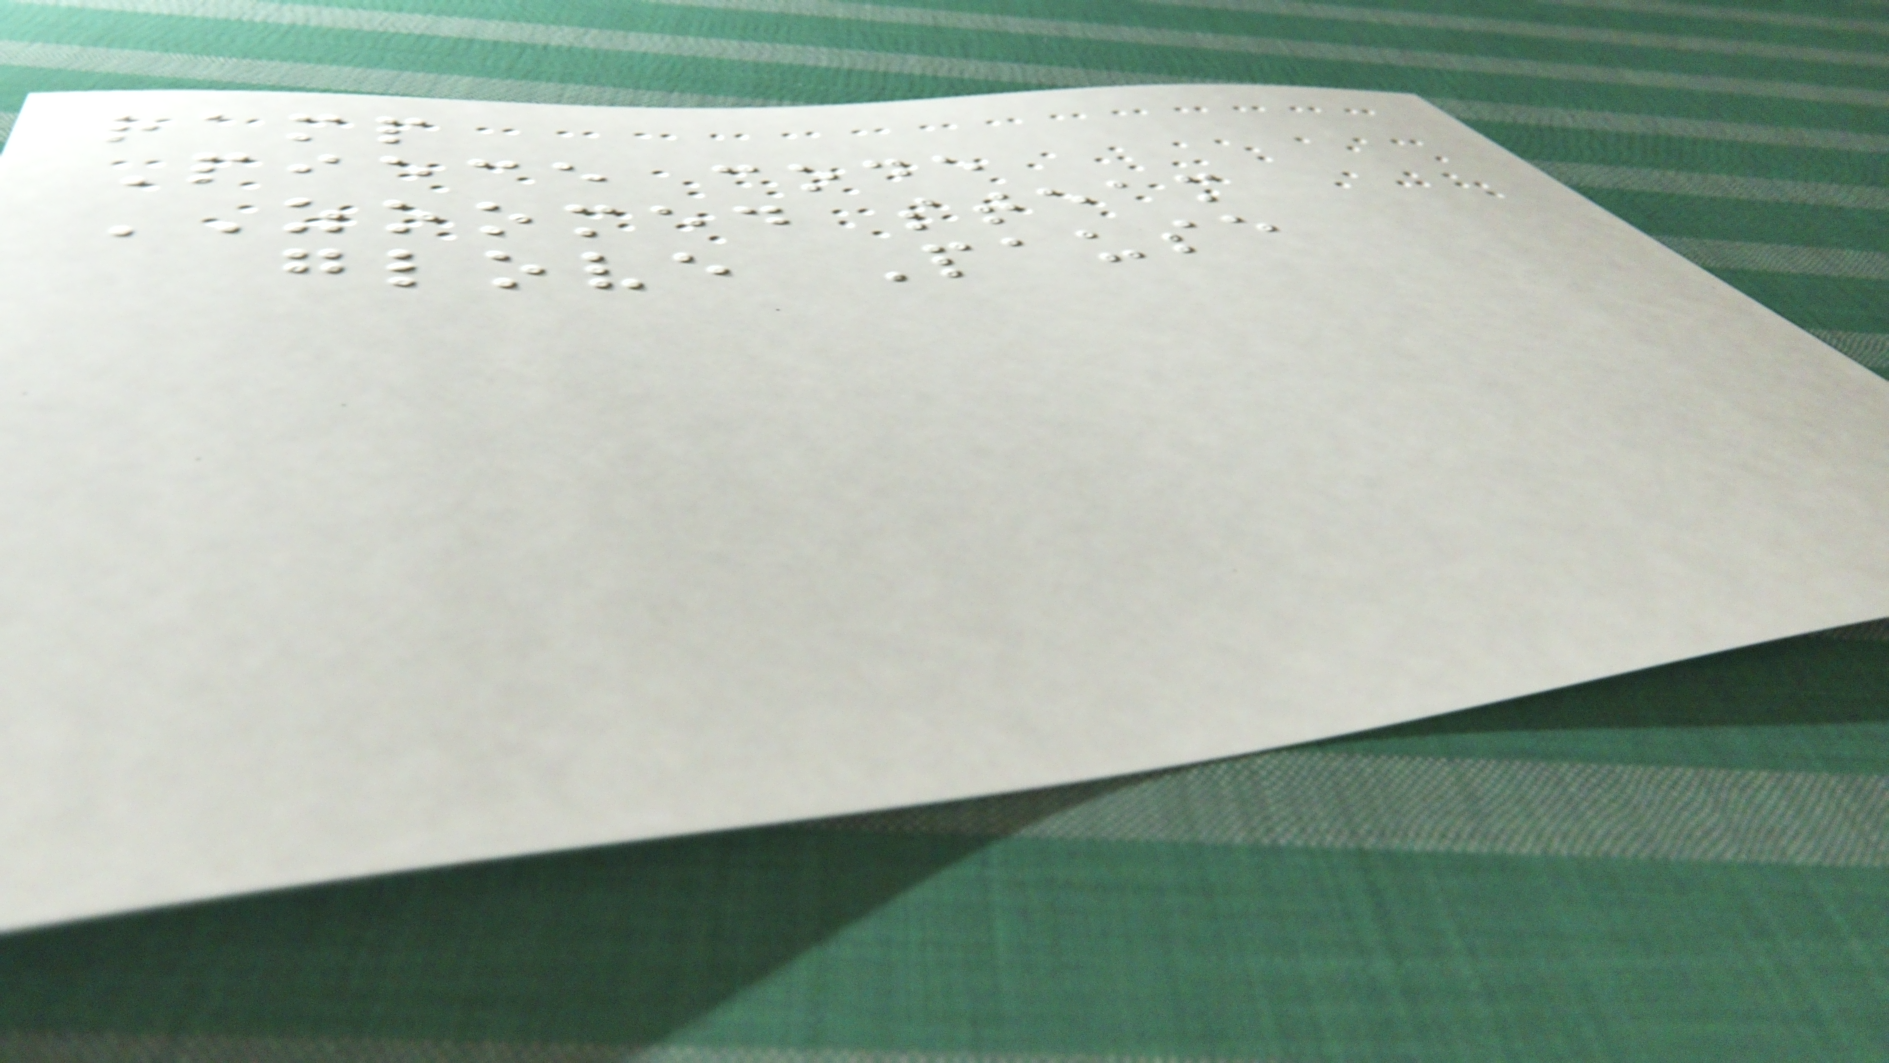ramp
Piece code
ZOOMED steam
glove Pause
